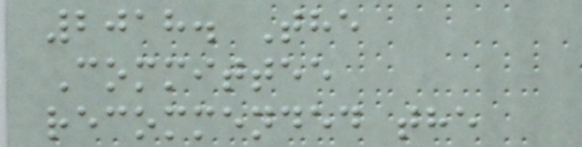2018. The
Committee
recommended the
